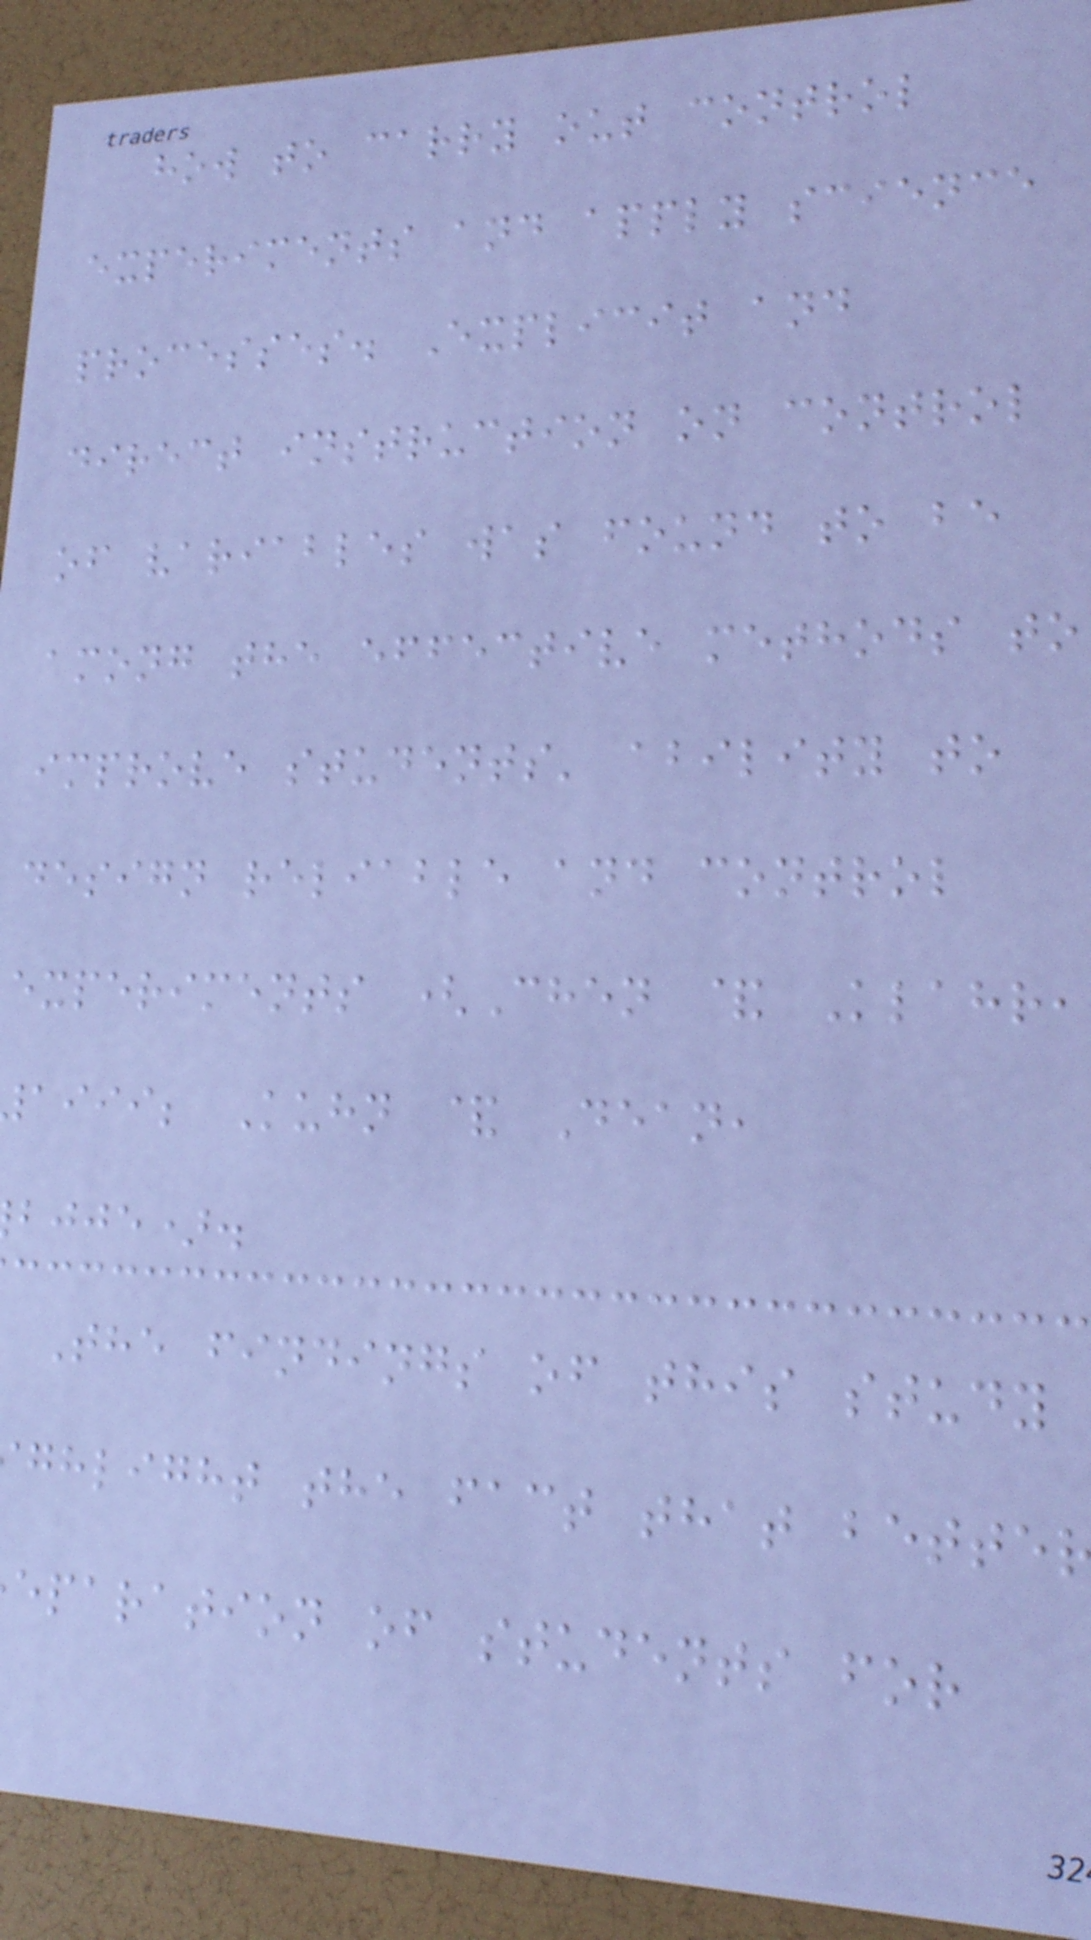how to carry out control
experiments and apply science
processes. Explicit and
direct instruction on control
of variables was found to be
among the effective methods to
improve students' ability to
design reliable and control
experiments (Chen & Klahr,
aiii; Kuhn & Dean,
bjje).
The findings of this study
ghlight the fact that bette
eparation of students for
